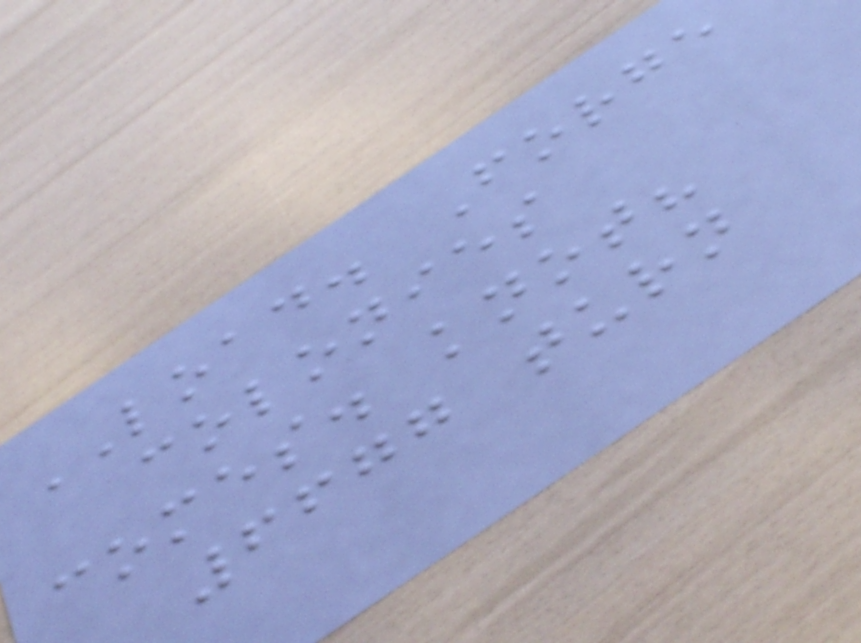LOAD. Forge
colonies
comes. knot?
6677 turn
